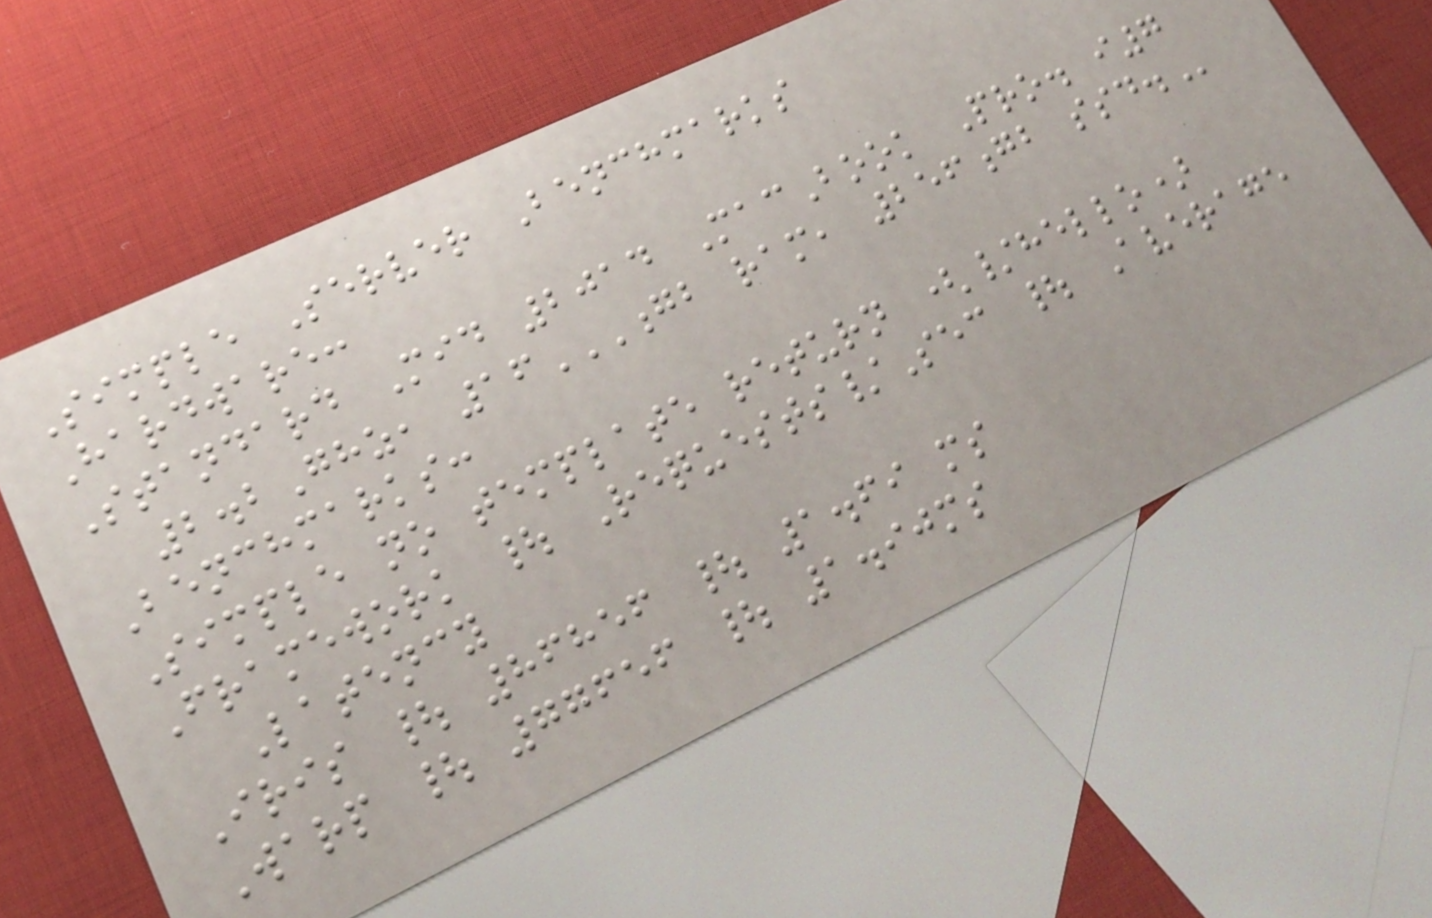Simple Server Benchmarks
Hardware:
Standard Mid 2014 MacBook Pro. i7
2.2Ghz, 16GB RAM, 256GB SSD.
Benchmarks:
Simple no template return (/hello)
Framework | Requests/Sec | Average
Latency
Iris | 86856 | 1.69 ms
Warp | 77656 | 1.90ms
